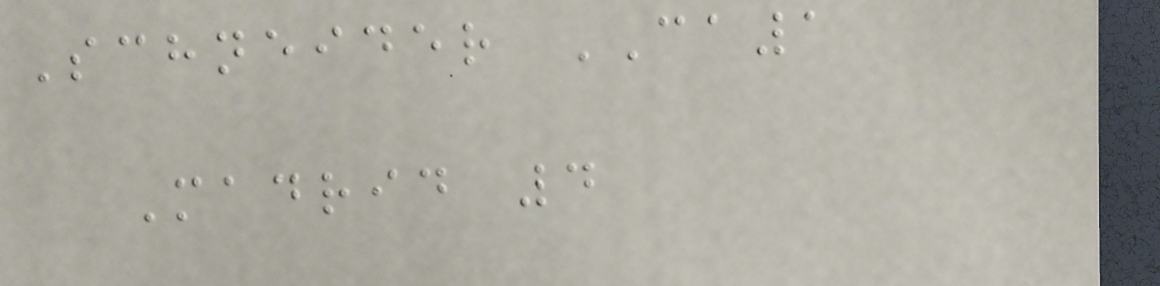Schneider CA1
Madrid 4
